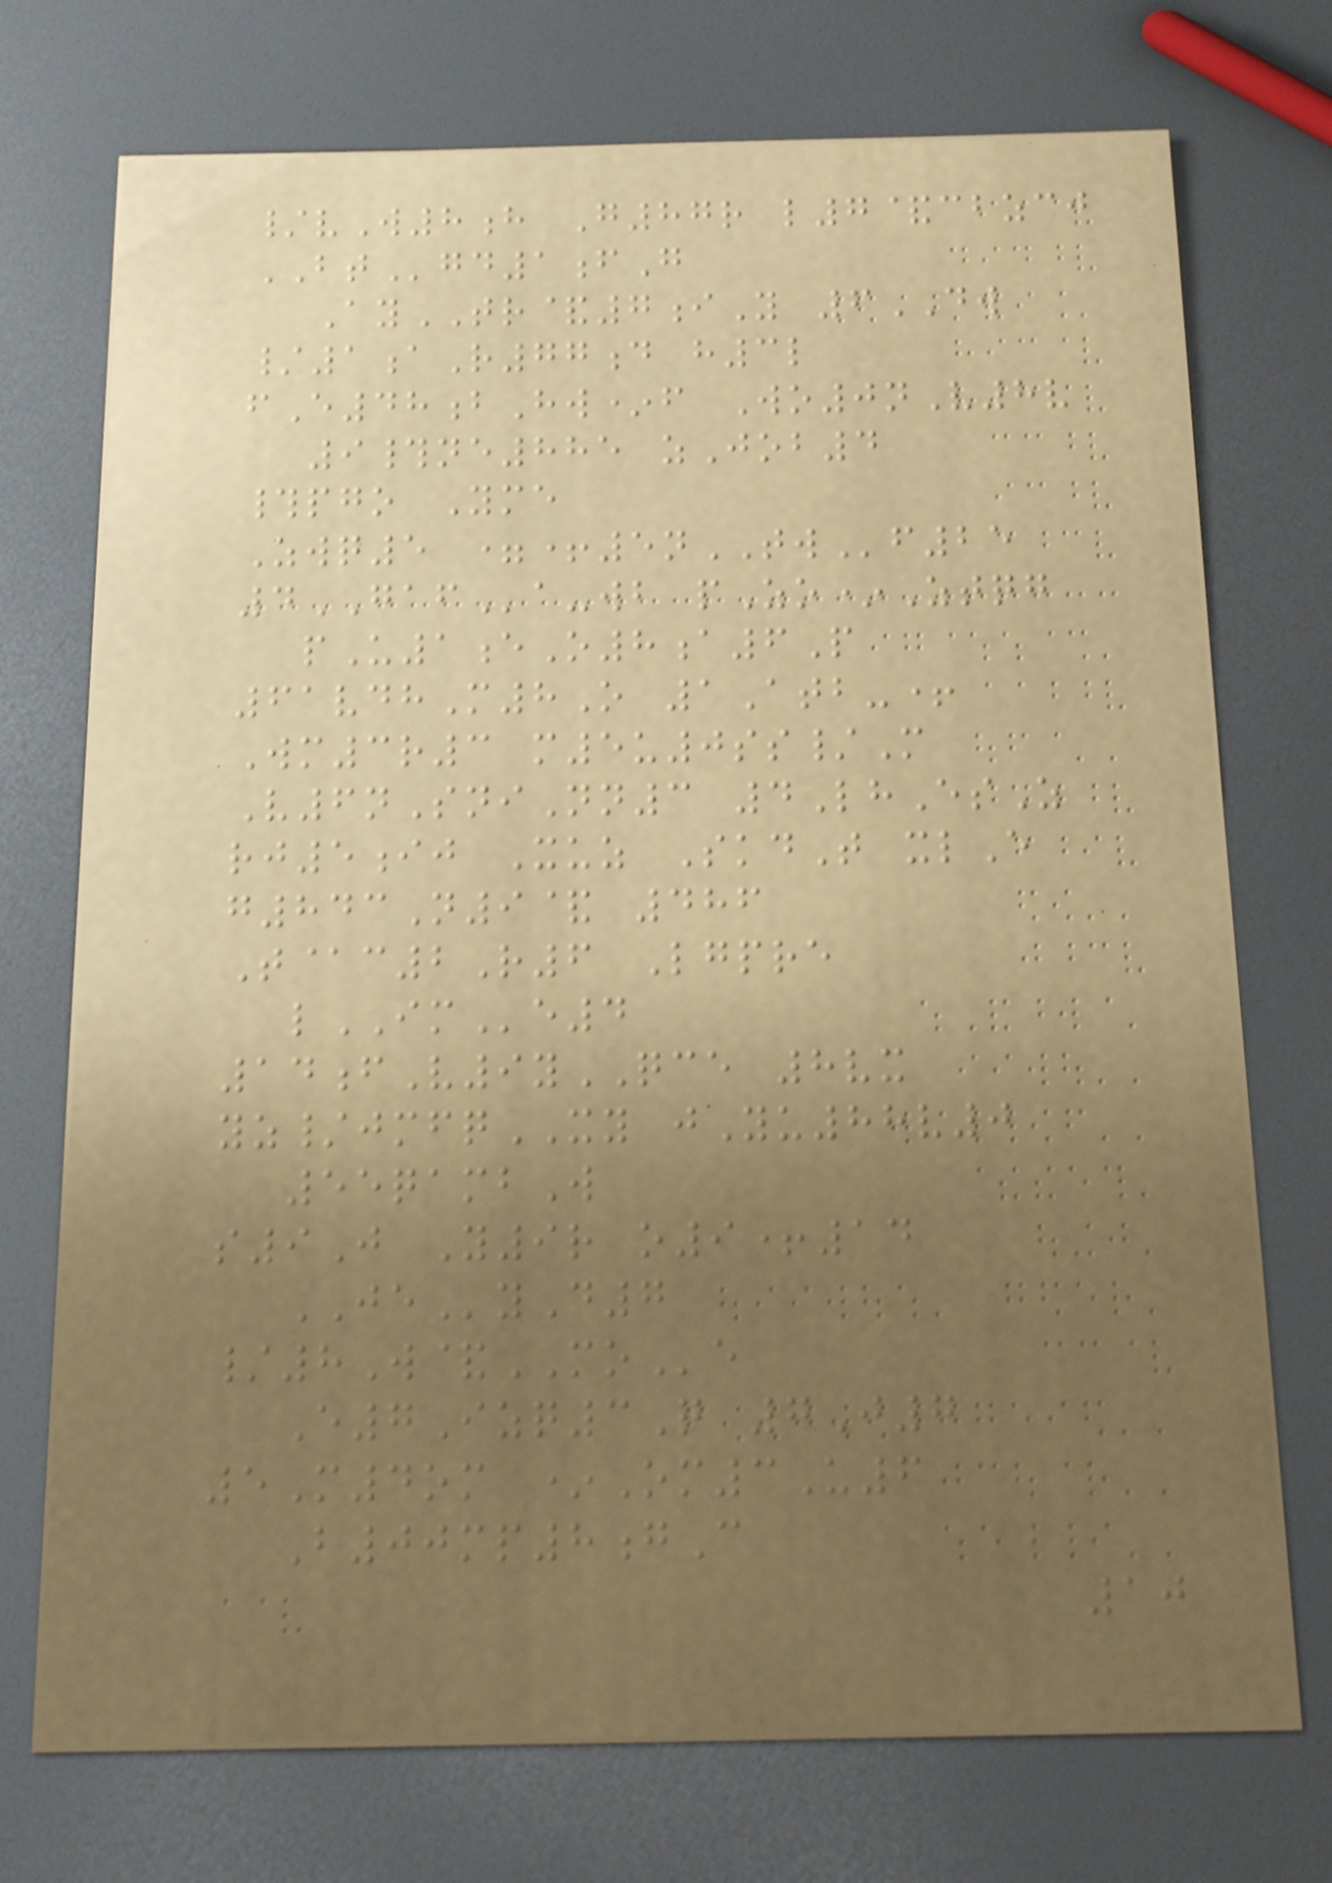/vW8h G87r l7&cbzcj
BTgd1fG
AyTR&7iY 6DW
/1aR77d h3l
fE48bHw*f Wo0nV8v
9#ne885 zJob4
#pgo Yme
Zwq5 =+5nTWf25
4GAFa-wb pZo*Ztqg
pU1eO8a6P
61vdhM8O 1Atb-+
Wm3r3 m5u0ss/M
V6nSniNn3 4LhEsZ
rj5ij Xuz SkdT xlE
g843N9& 486
T@c2R6 Lgpre
lIMe4
14fV9yQCE 8vx
yz/jmfqXY jYu88v0
55qambW
s9J Y9r o9+14
JEyD7
/8W&MOe
E7Izq3Q 7J7
5M4om *Om3U6
B00mp8gC
10
